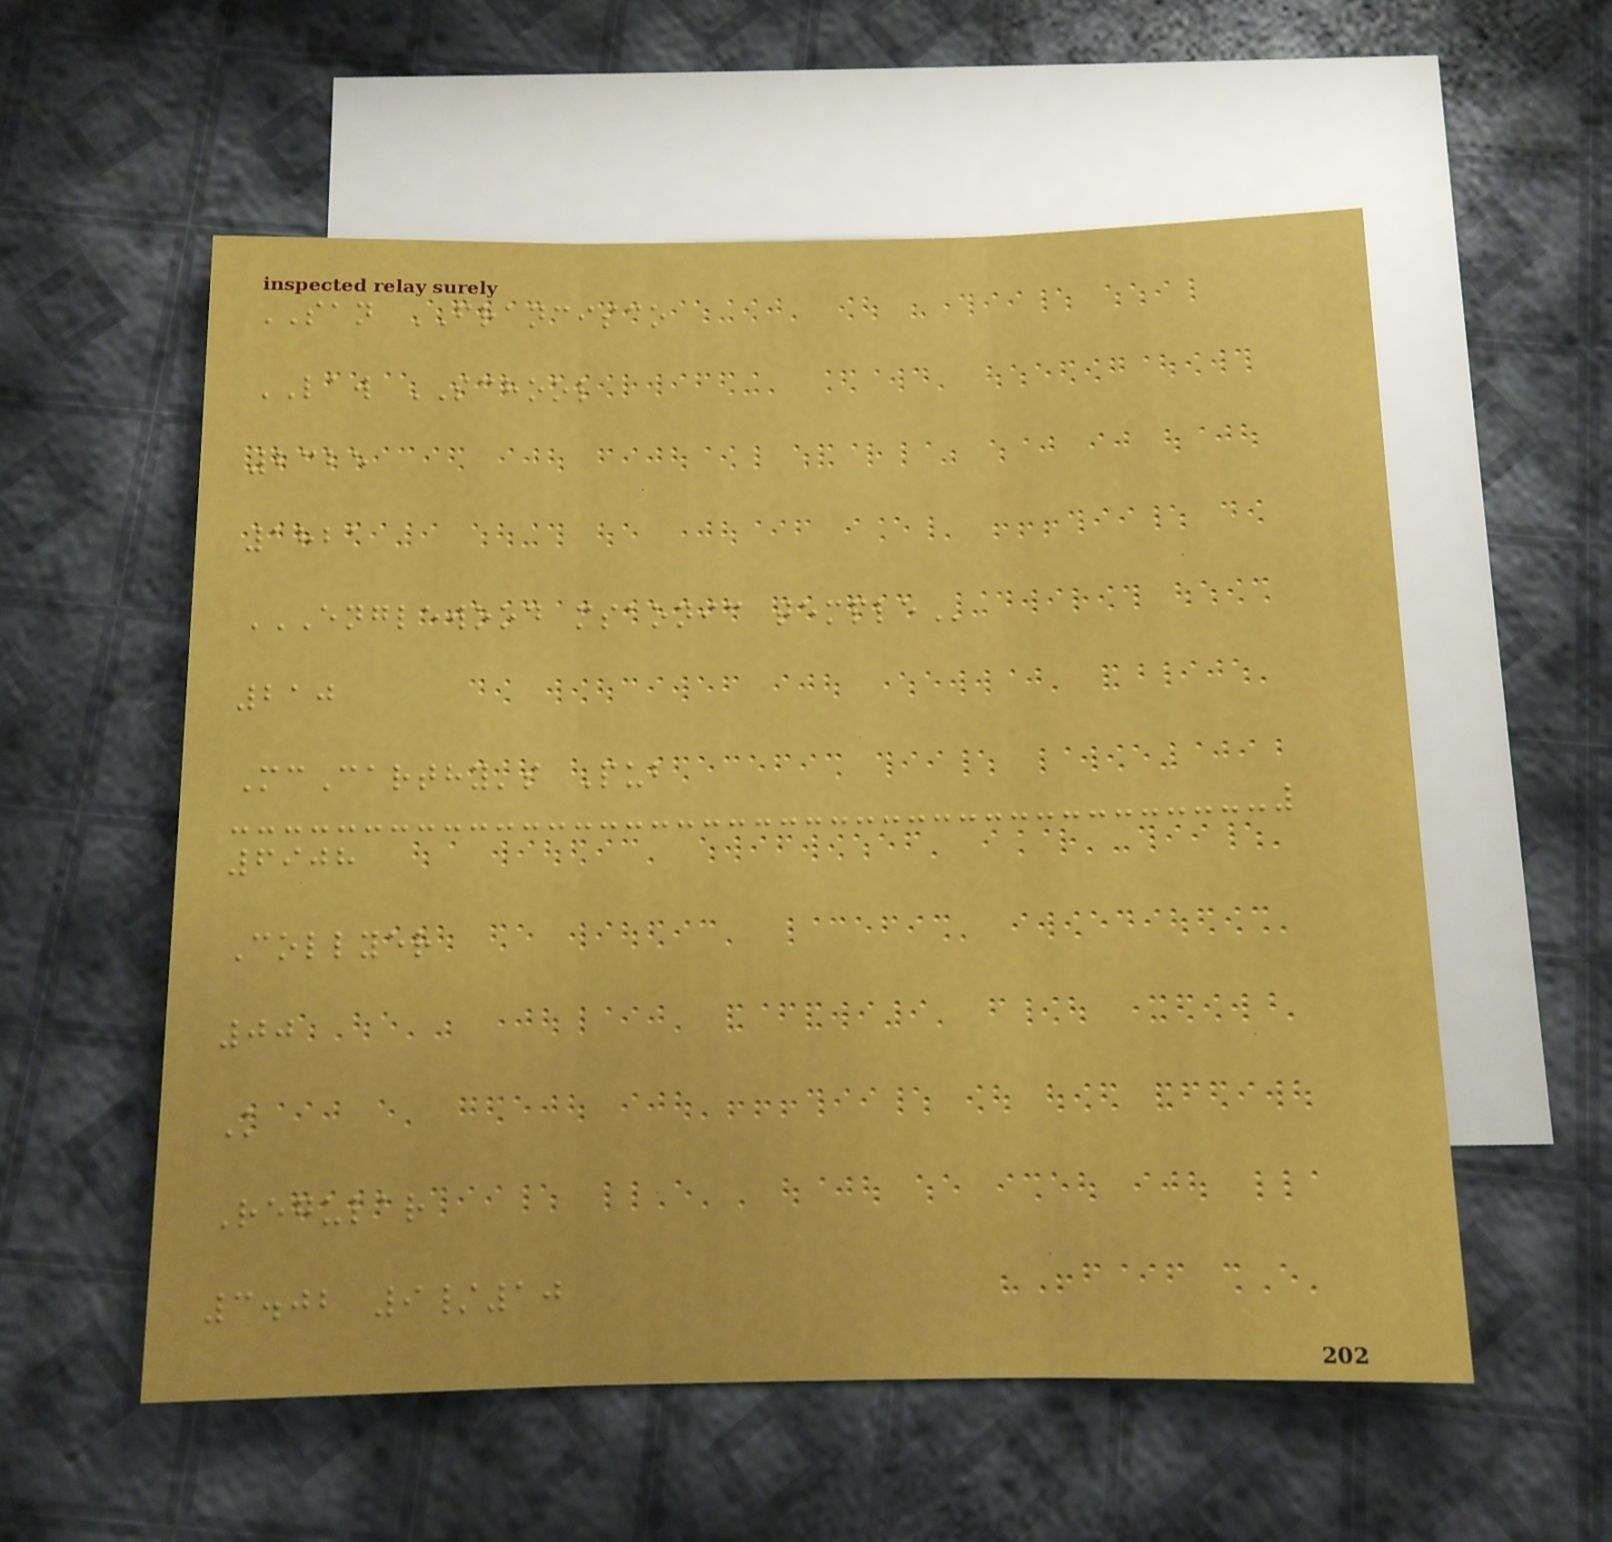SAN FRANCISCO
LAW SCHOOL
2325
1821
ENGLEWOOD MSAONIC TEMPLE
210
McCarthy's Pub
6908
Collyer
00
K
Regular
3.02 9/10
